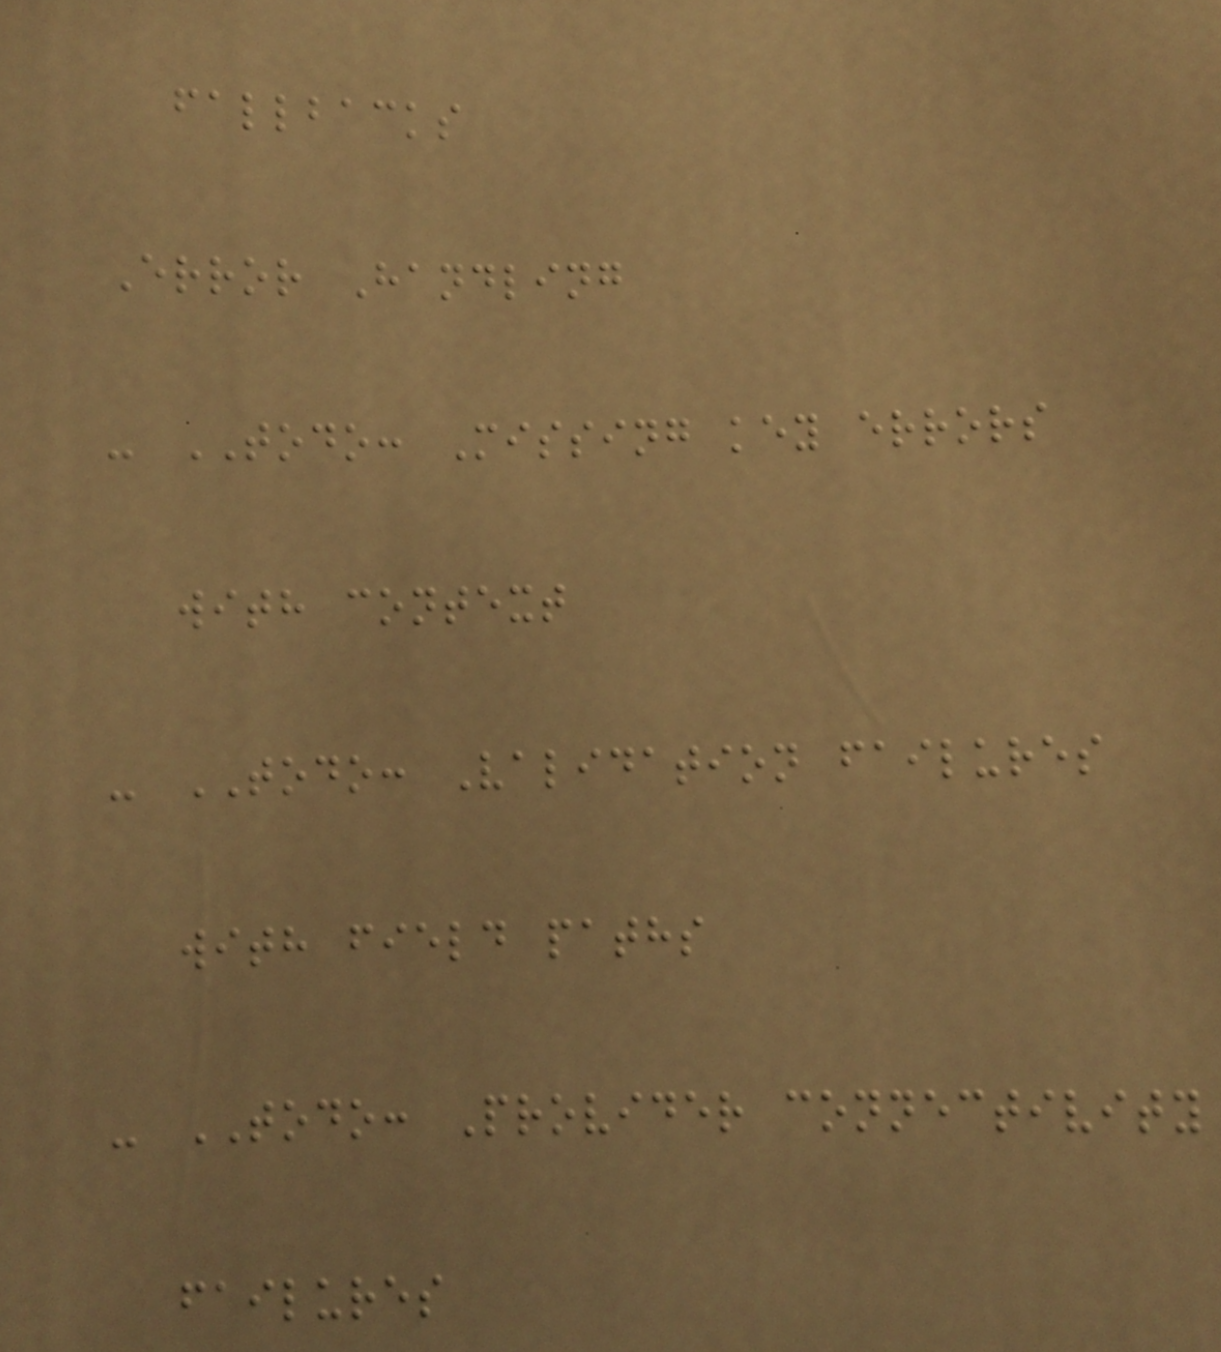fallbacks
Error Handling
- TODO: Missing key errors
with context
- TODO: Validation failures
with field paths
- TODO: Provider connectivity
failures
